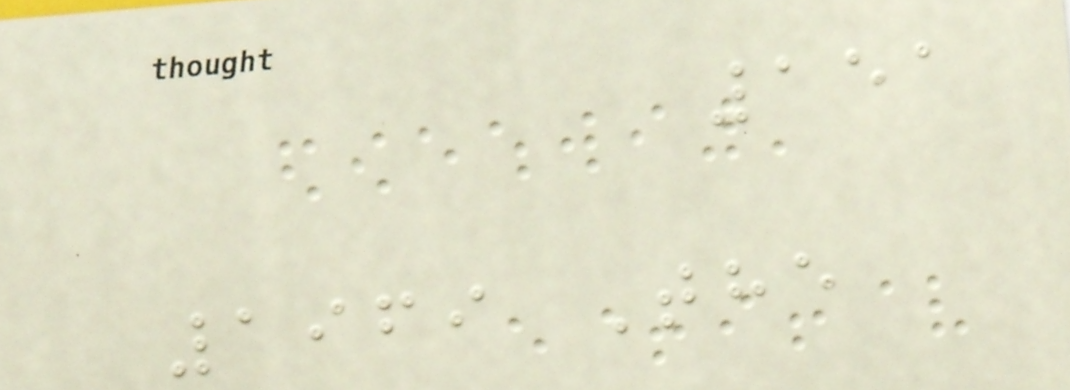151
1969 The
